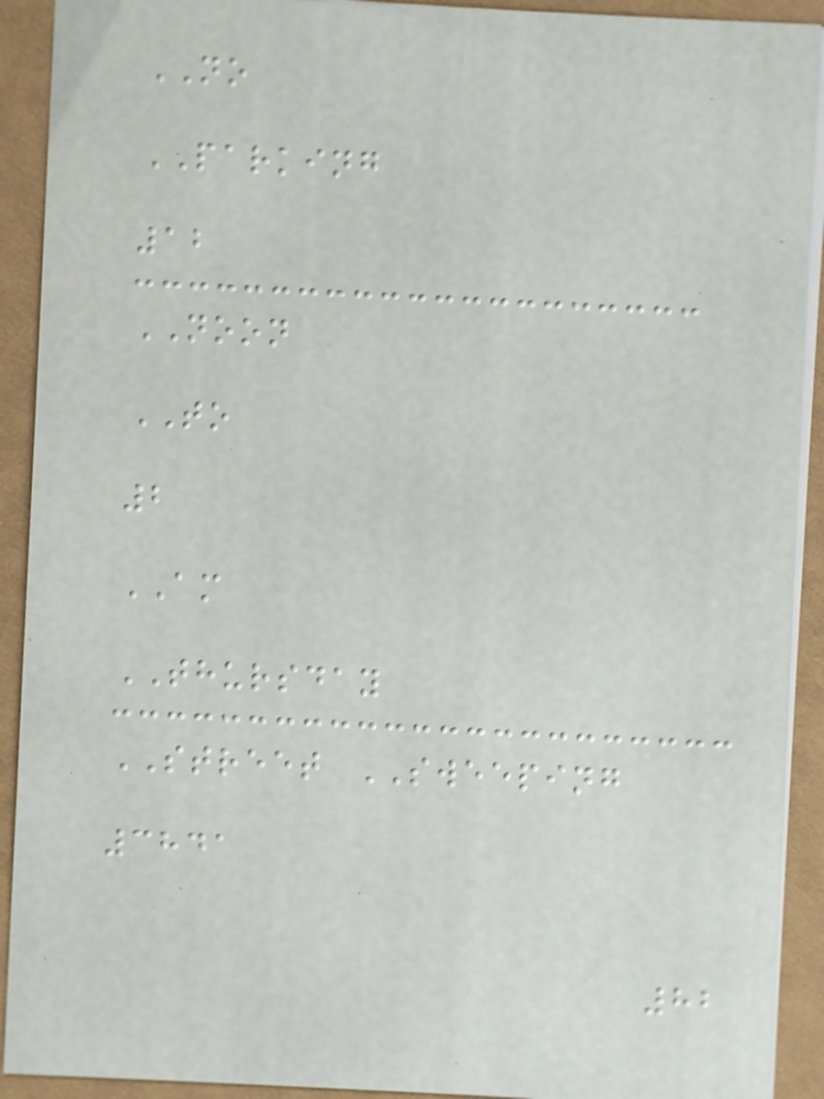NO
PARKING
12
NOON
TO
2
AM
THURSDAY
STREET SWEEPING
3841
82
